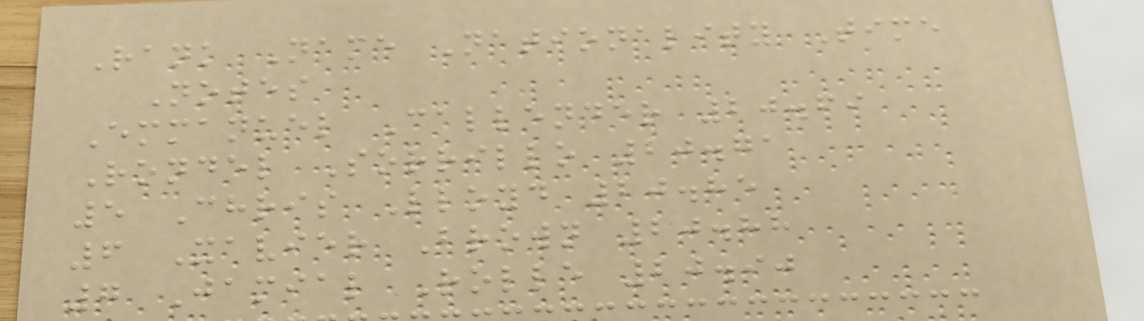Rank Name Nationality Time
Notes
Emmanuel Callender 20.69
Rondel Sorrillo 20.71
5 Chris Lloyd 20.85
6 Xavier Brown 20.88
7 Jamial Rolle 20.90
